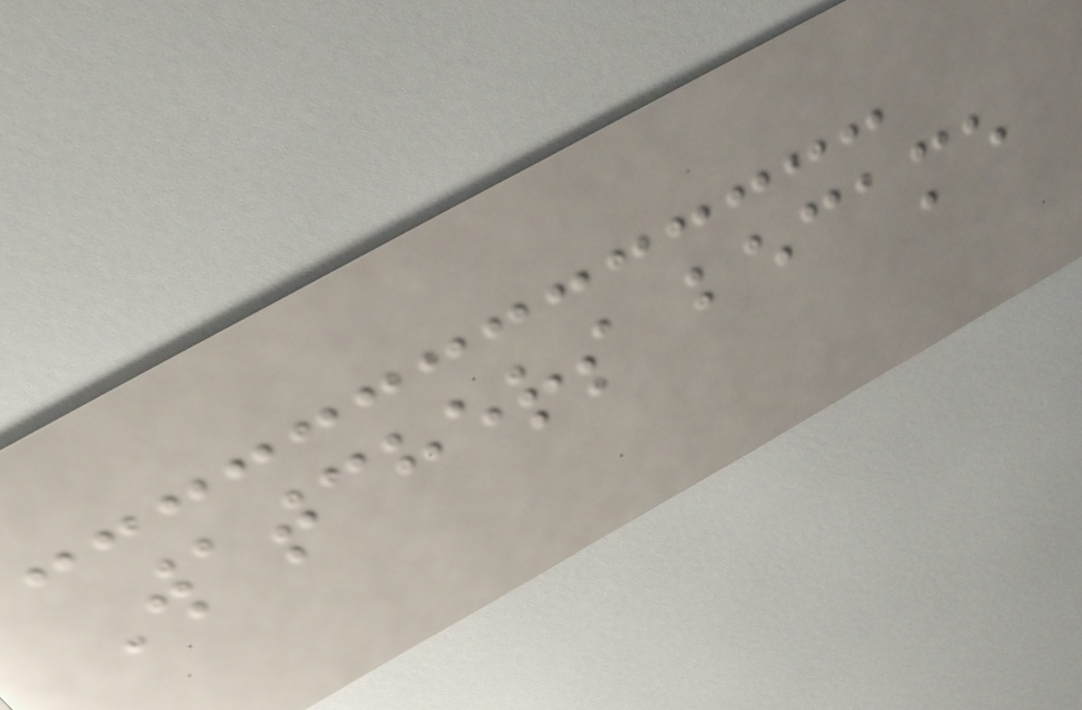Watchers became
